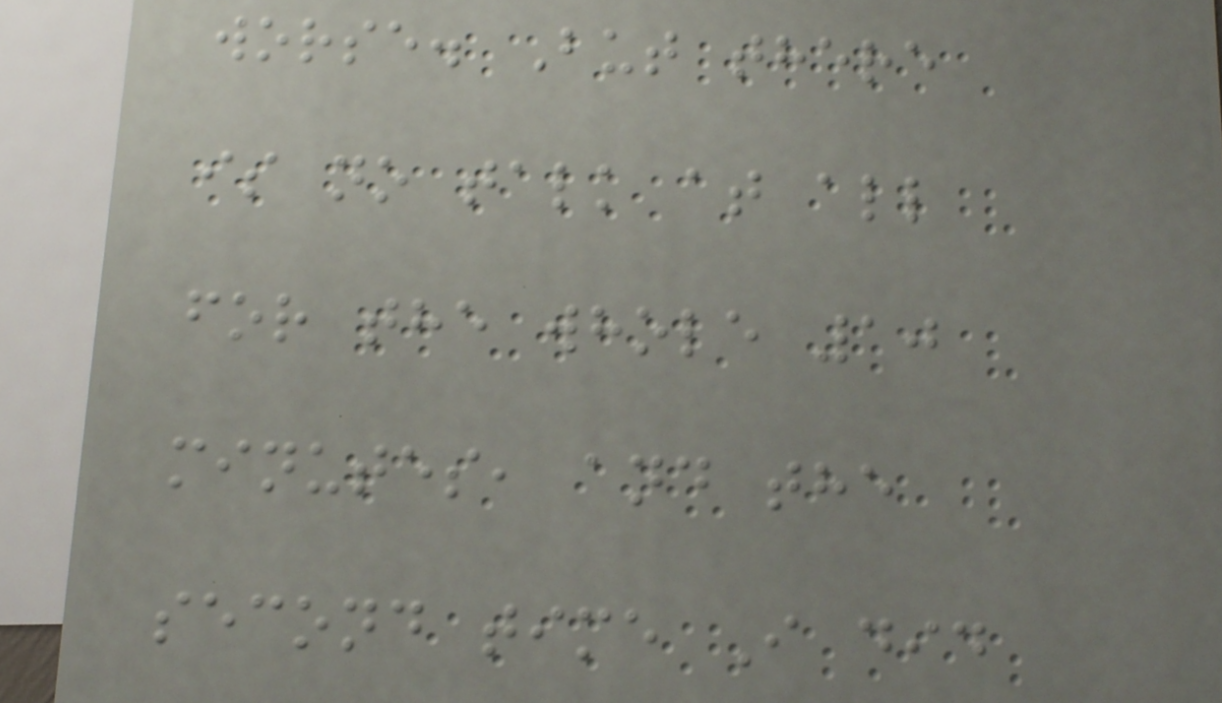worse. But there
is no talk at all
for the whole 10
minutes, and the
second time I did
